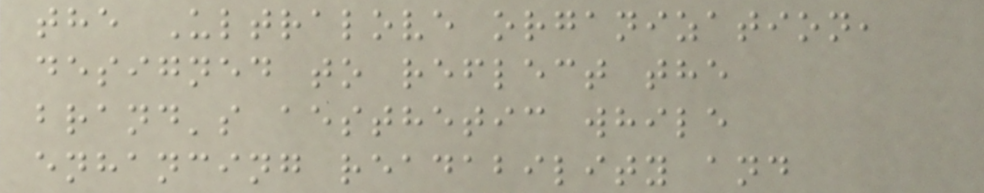the Ultralove organization,
designed to reflect the
brand's aesthetic while
enhancing readability and
